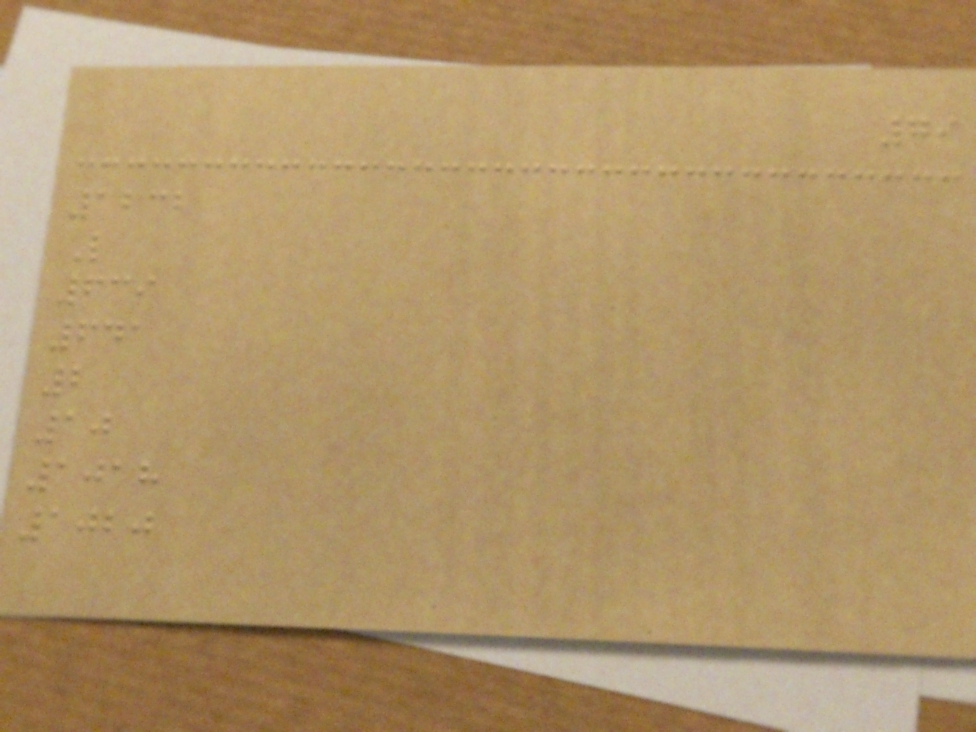79
1232
L
639
641
2
10
1018
1020
